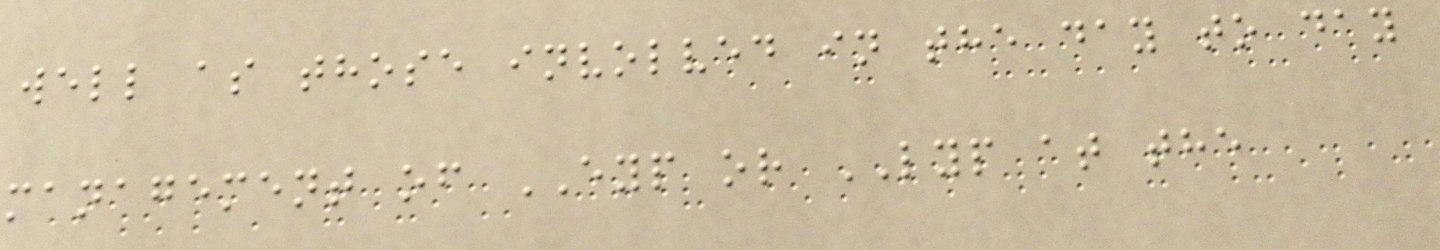well as those involved in the day to day
management of EYP or LYP at the
